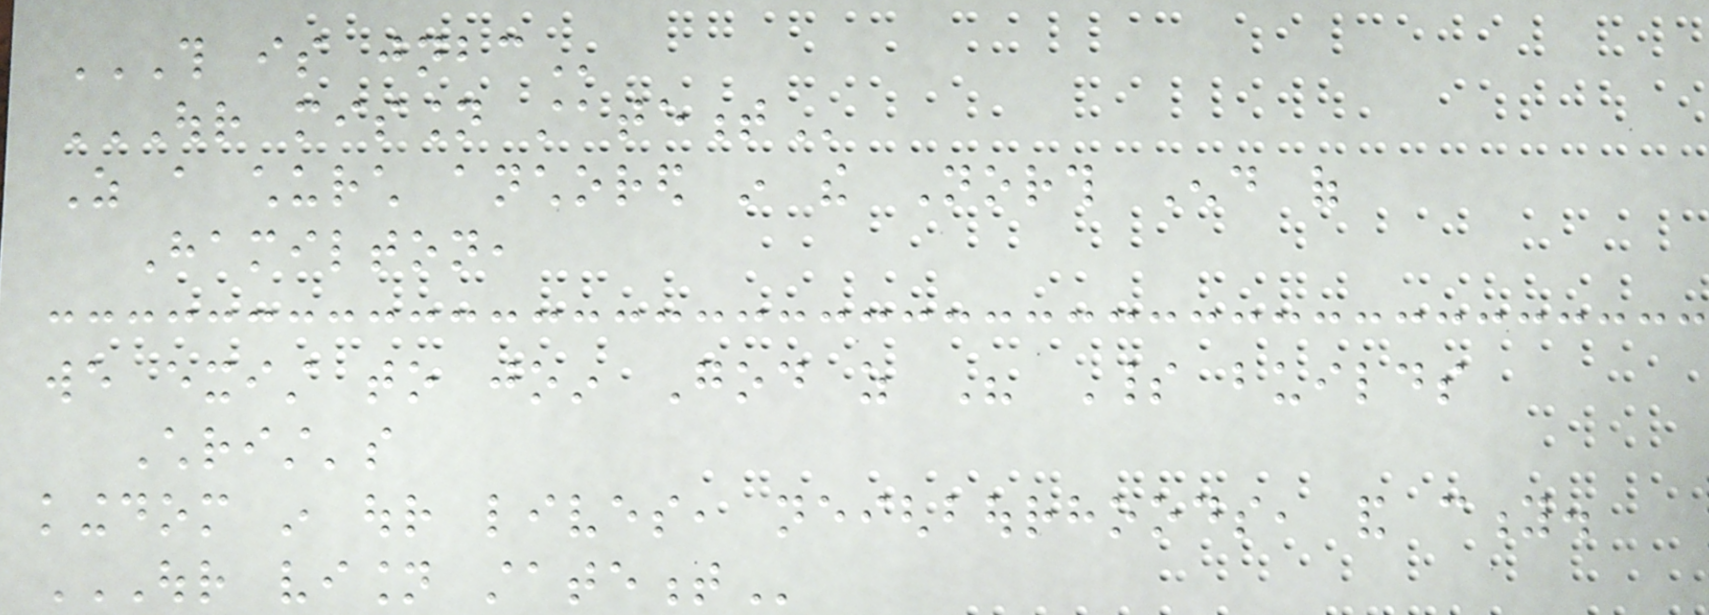THIS IS JNBC
OUR MISSION STATEMENT
As a church anchored in the North End of
Hamilton,
we exist to join God as His Spirit builds
Christ's
kingdom in our lives, neighbourhoods, and city.
OUR VISION STATEMENT
